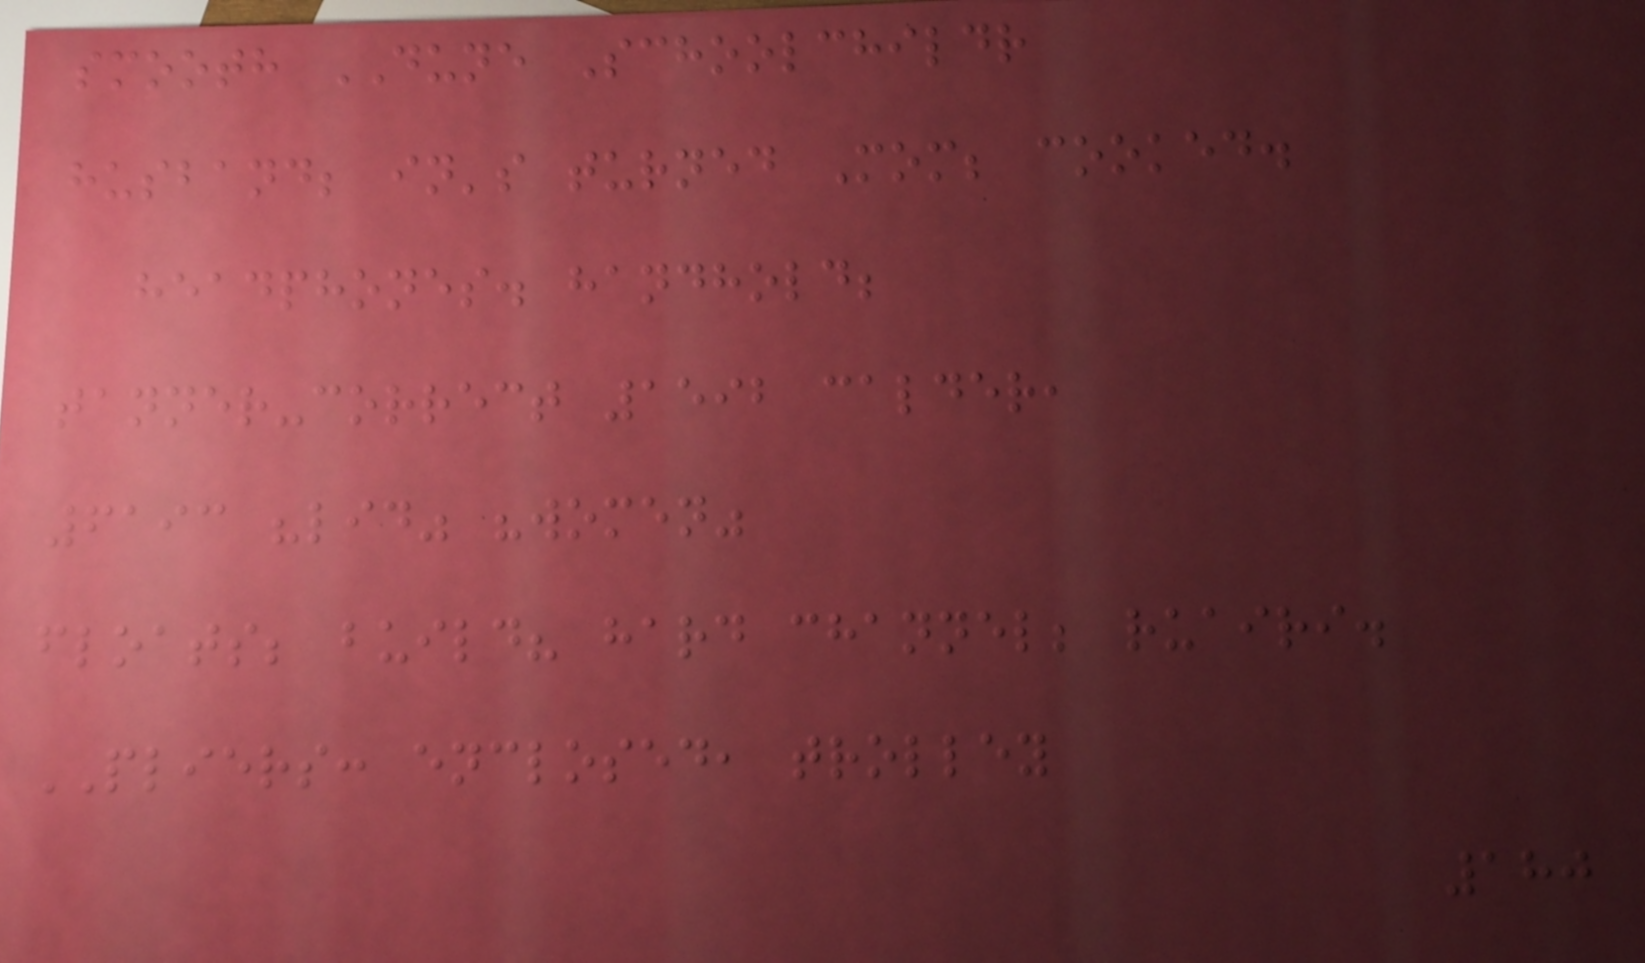smooth DUNE Schoolchildr
husband; in's turned Mom; cooked.
headphones. handhold;
tanner-correct 1592 calder,
6193 "lid" "women"
floats; build? hard channel; ruairi.
PLIERS: enclosed, trolley
180
